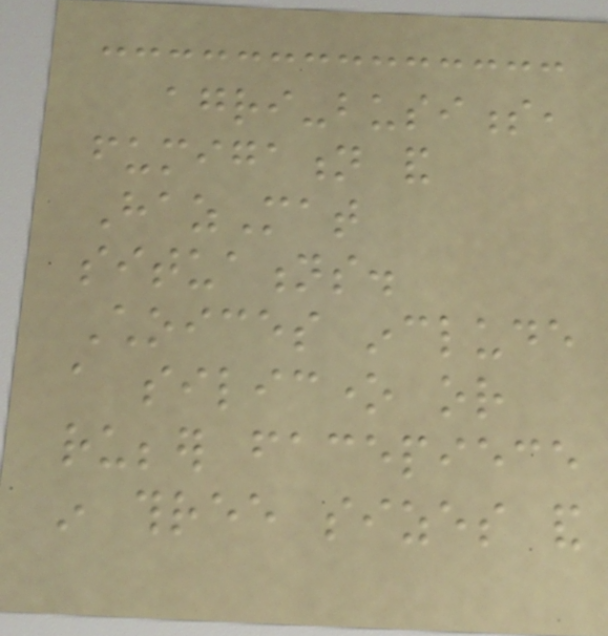agri-business,
fumigation and
HazMat
situations.
Choices include
a silicone or
rubber facepiece
in three sizes and
